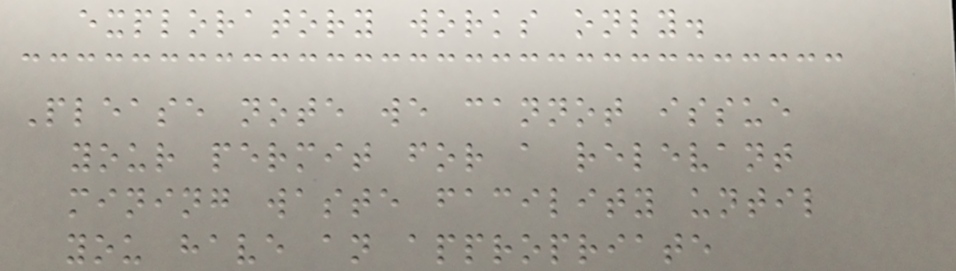exploratory works only.
Please note we cannot issue
your permit for a relevant
mining waste facility until
you have an appropriate
